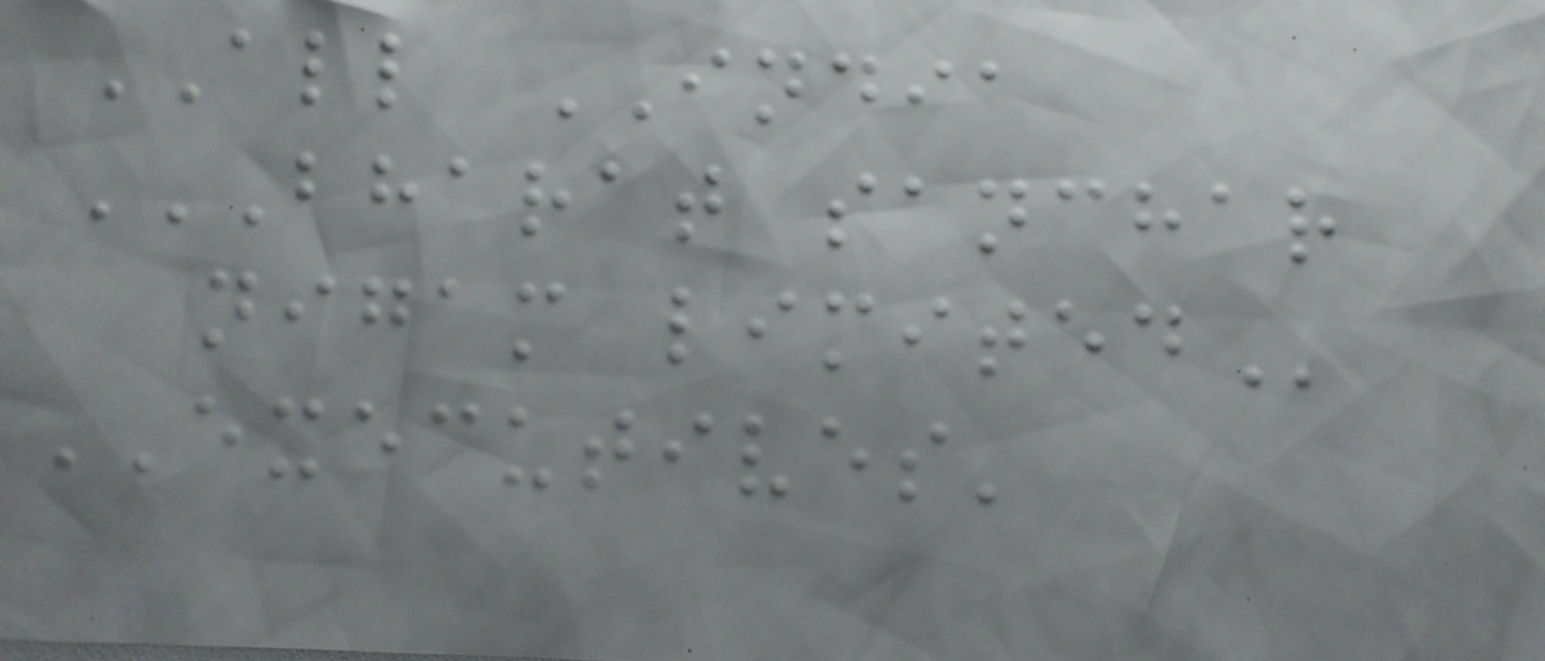ALL INDIA
BHARAT SANCHAR
NIGAM LIMITED
EXECUTIVES'
